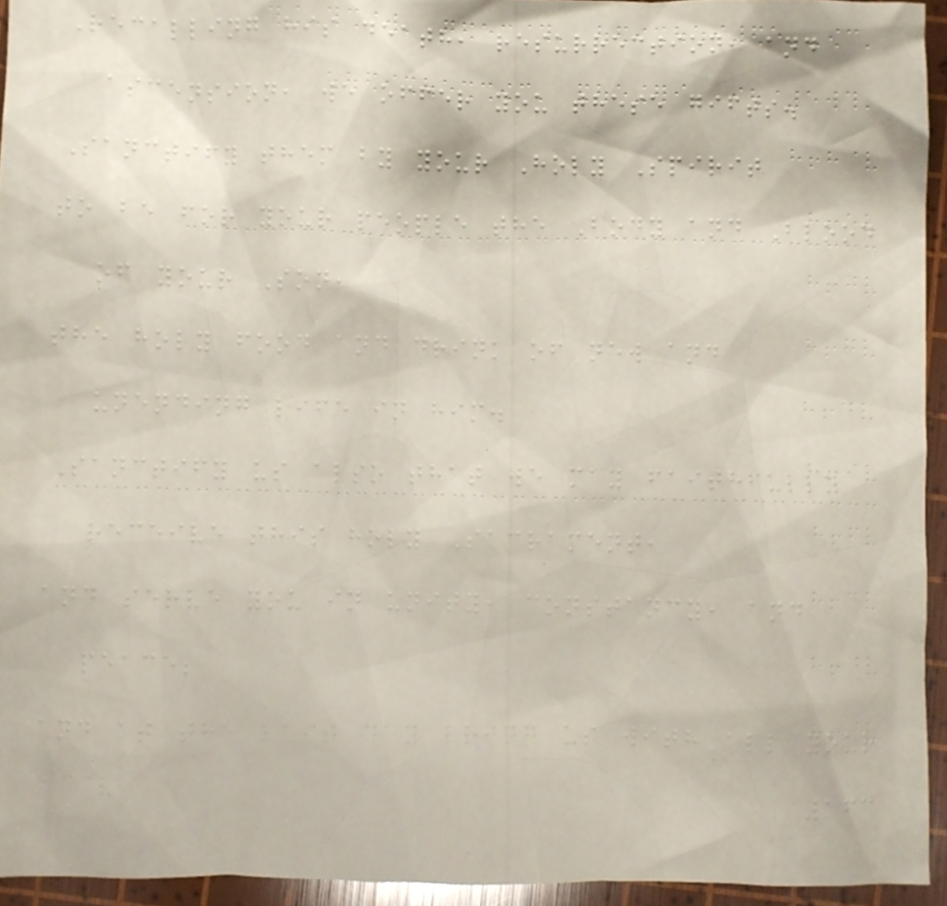Recalling his death, resurrection, and
ascension, we offer you these gifts.
Sanctify them by your Holy Spirit
to be for your people the Body and Blood
of your Son,
the holy food and drink of new and
unending life in him.
Sanctify us also that we may faithfully
receive this holy Sacrament,
and serve you in unity, constancy, and
peace;
and at the last day bring us with all your
163
